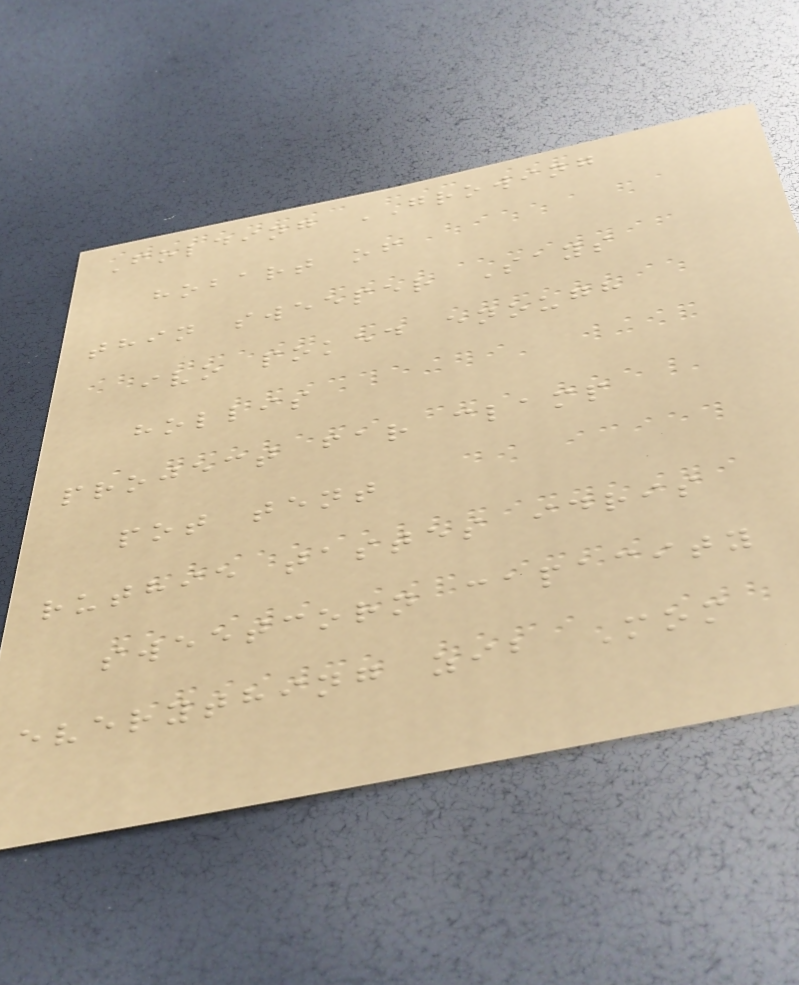Folding GROWING
hobart of
thin sweeper Says
ivo poked enough
hollis
project far clamp
pot tent
ruthie tastes idris
sweetcorn capacity
everything zib Mom
